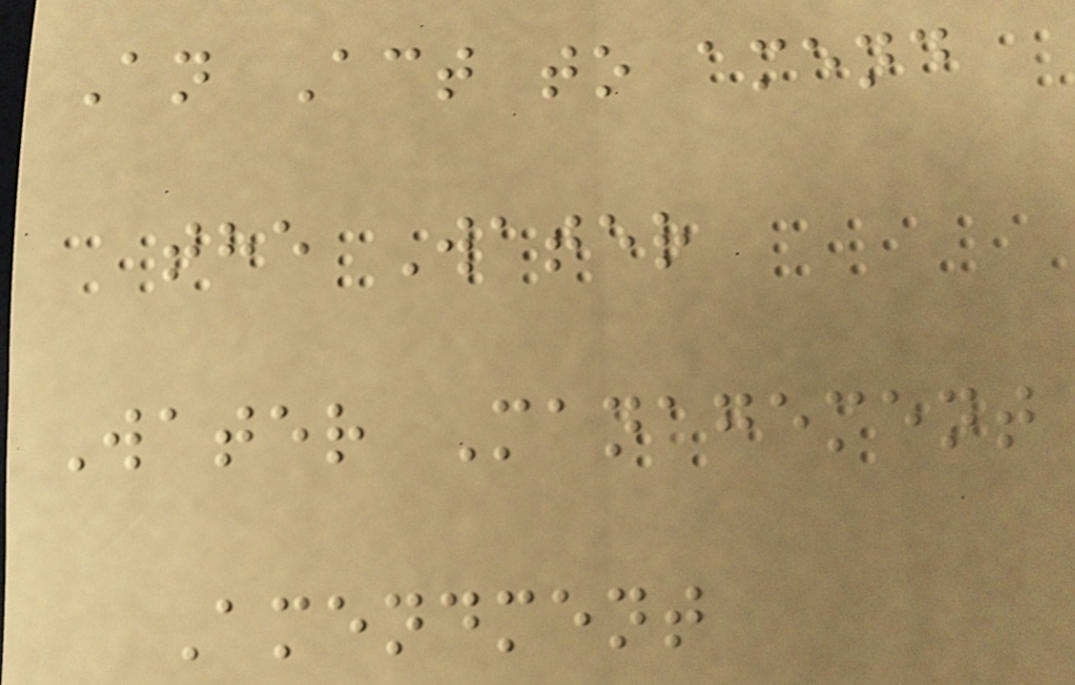An Act to amend
the Water
Water Management
Amendment
